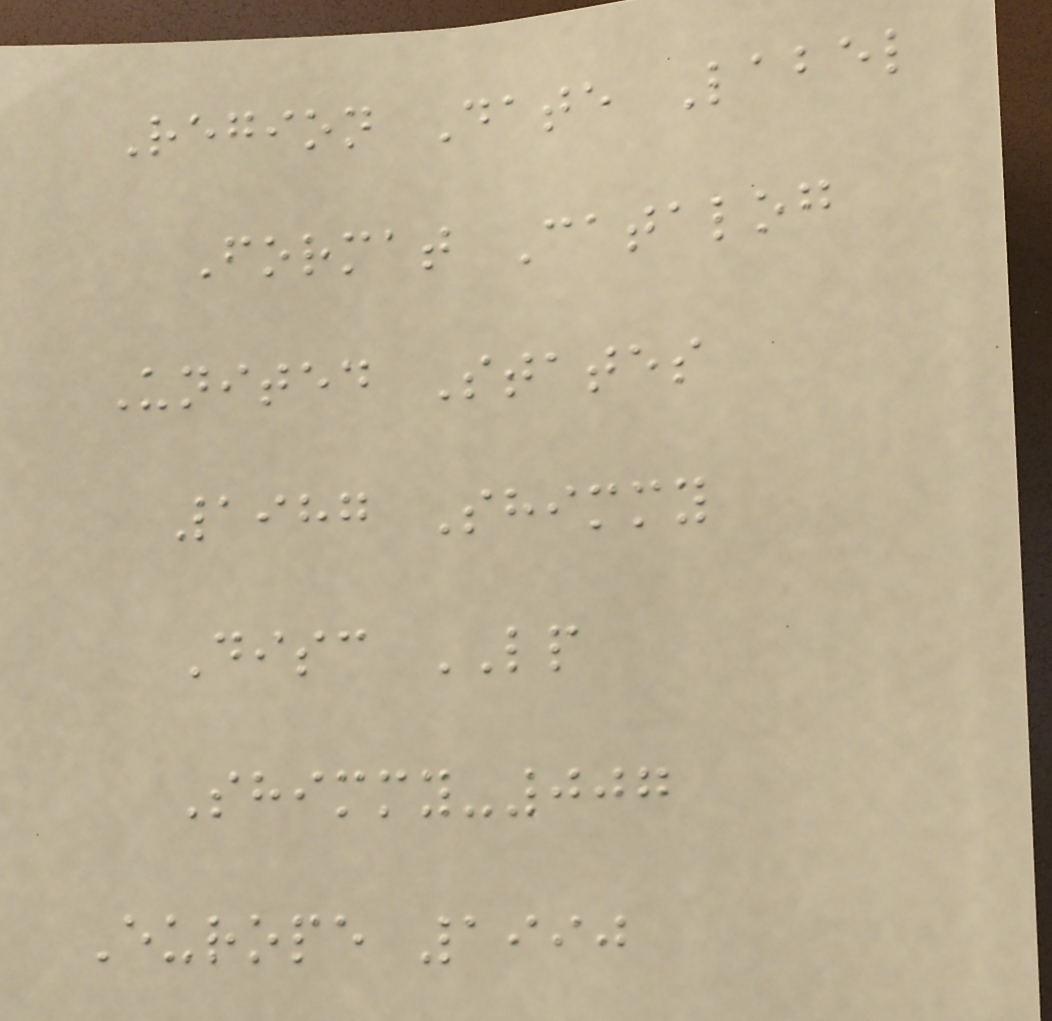Region Date Label
Format Catalog
United States
1987 Shimmy
Disc LP
Shimmy-007
Europe 1990
